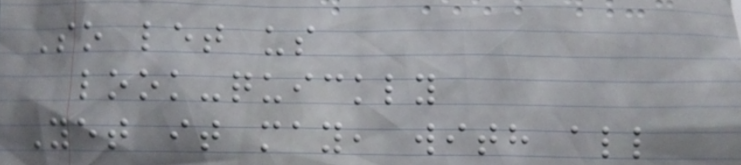So let us
look-quickly
Yet it may, with all
